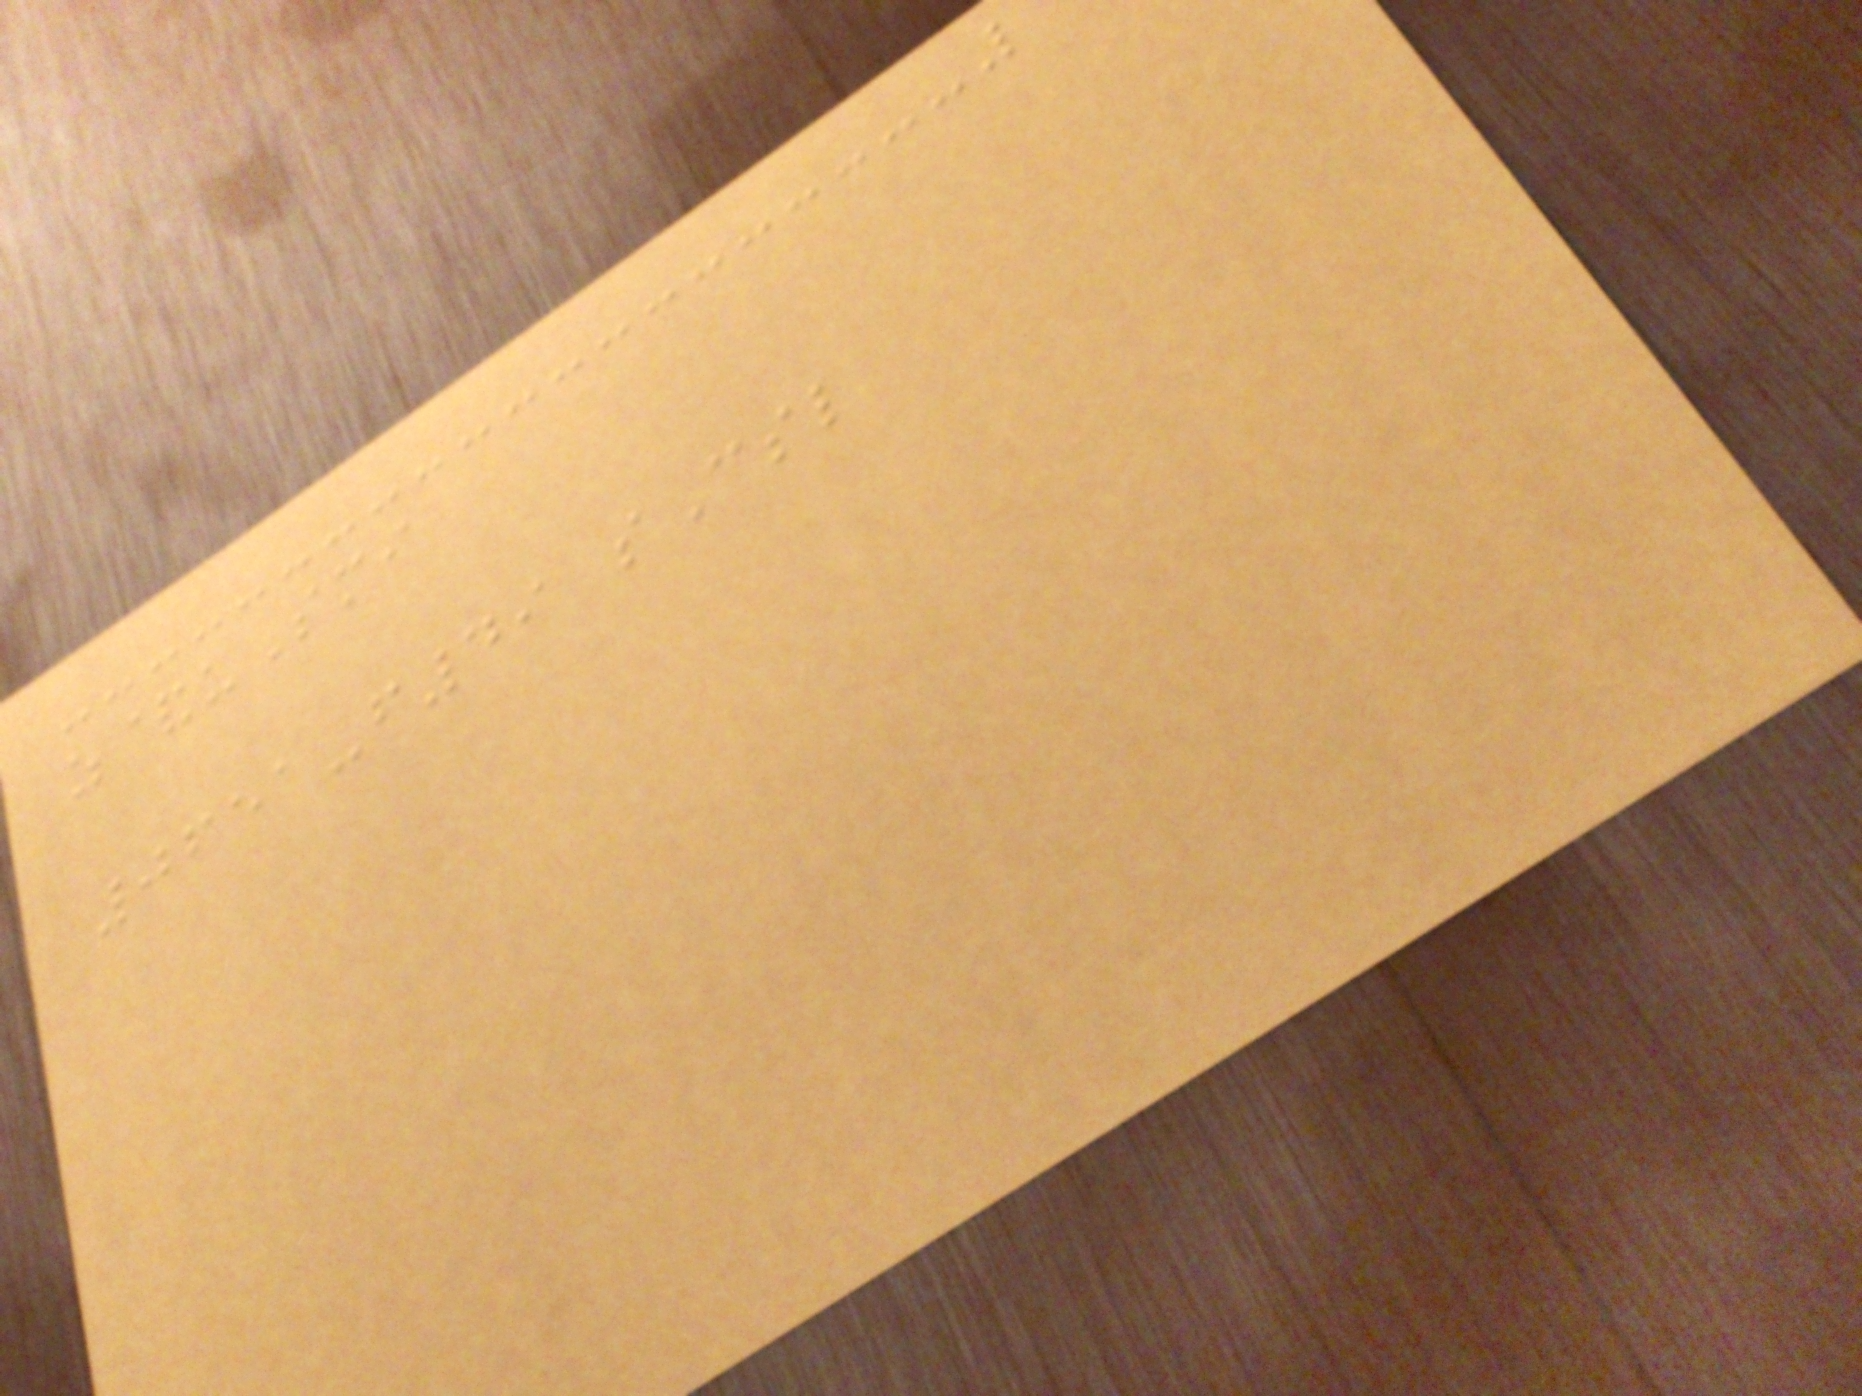z&uSmi
0651-f49 sCsl
